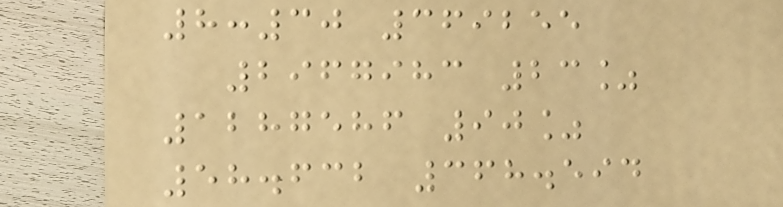8:30 369255
2967983 23%
1287586 90%
58.632 368.594
